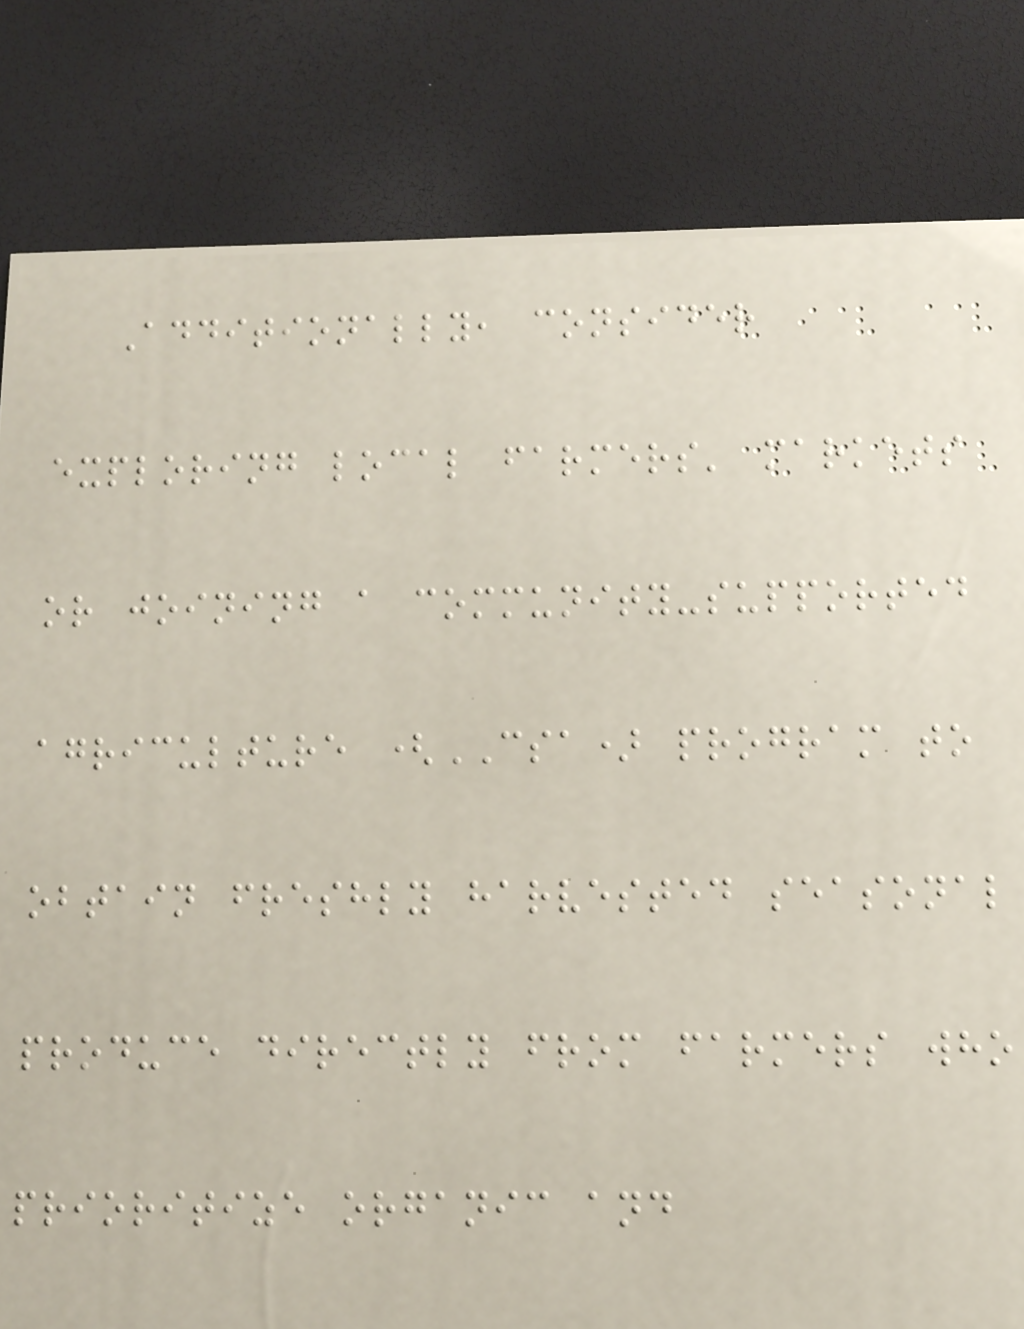Additionally, consider
exploring local farmers' markets
or joining a community-supported
agriculture (CSA) program to
obtain freshly harvested seasonal
produce directly from farmers who
prioritize organic and
